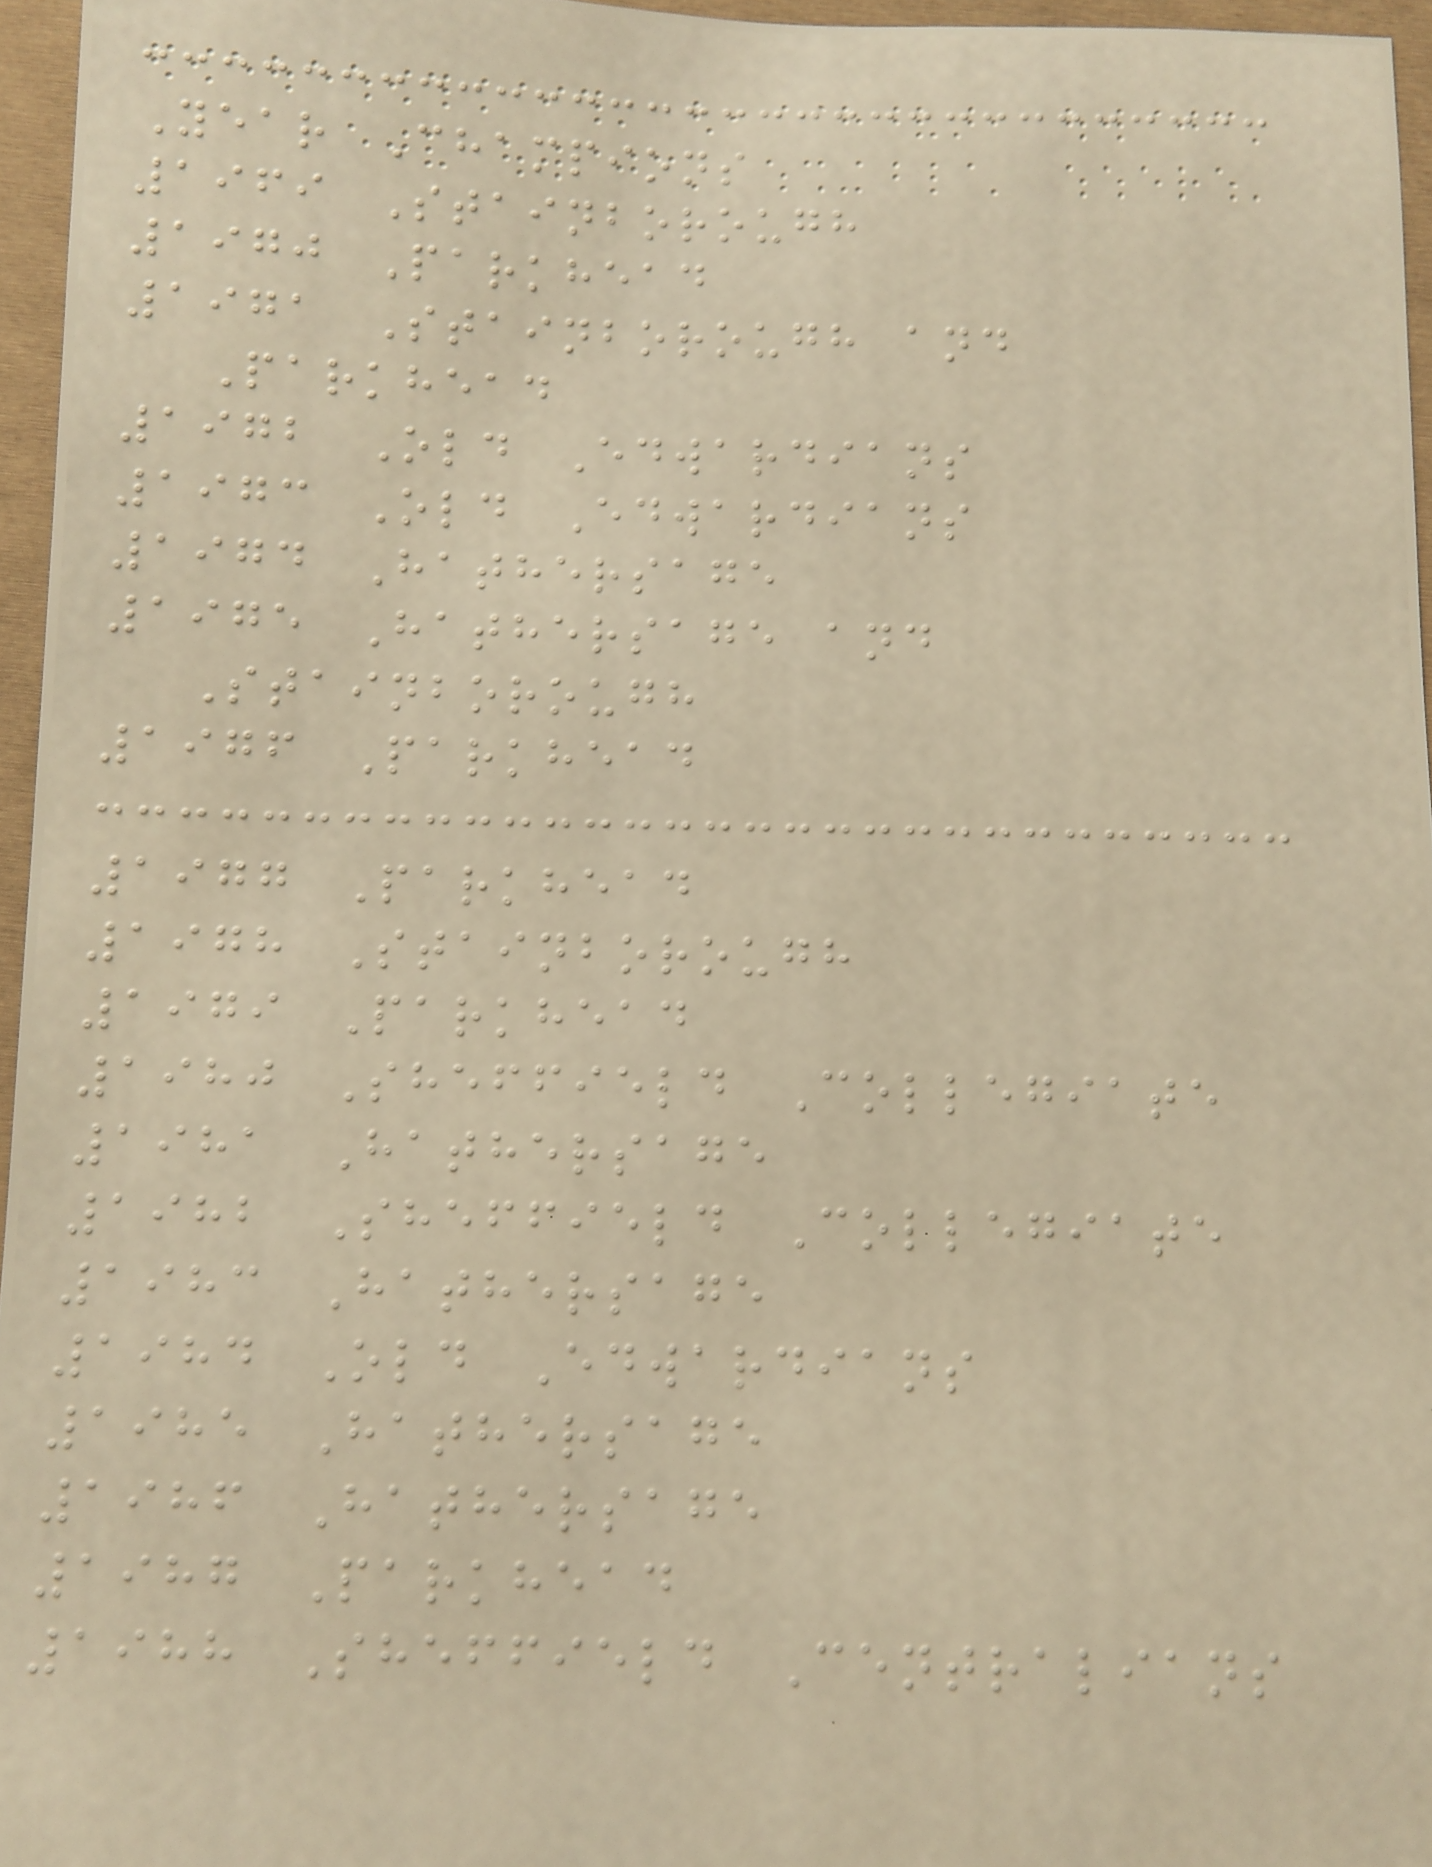Year Champions
1969 Stainborough
1970 Parkhead
1971 Stainborough and
Parkhead
1972 Old Edwardians
1973 Old Edwardians
1974 Hathersage
1975 Hathersage and
Stainborough
1976 Parkhead
1977 Parkhead
1978 Stainborough
1979 Parkhead
1980 Sheffield Collegiate
1981 Hathersage
1982 Sheffield Collegiate
1983 Hathersage
1984 Old Edwardians
1985 Hathersage
1986 Hathersage
1987 Parkhead
1988 Sheffield Centralians
